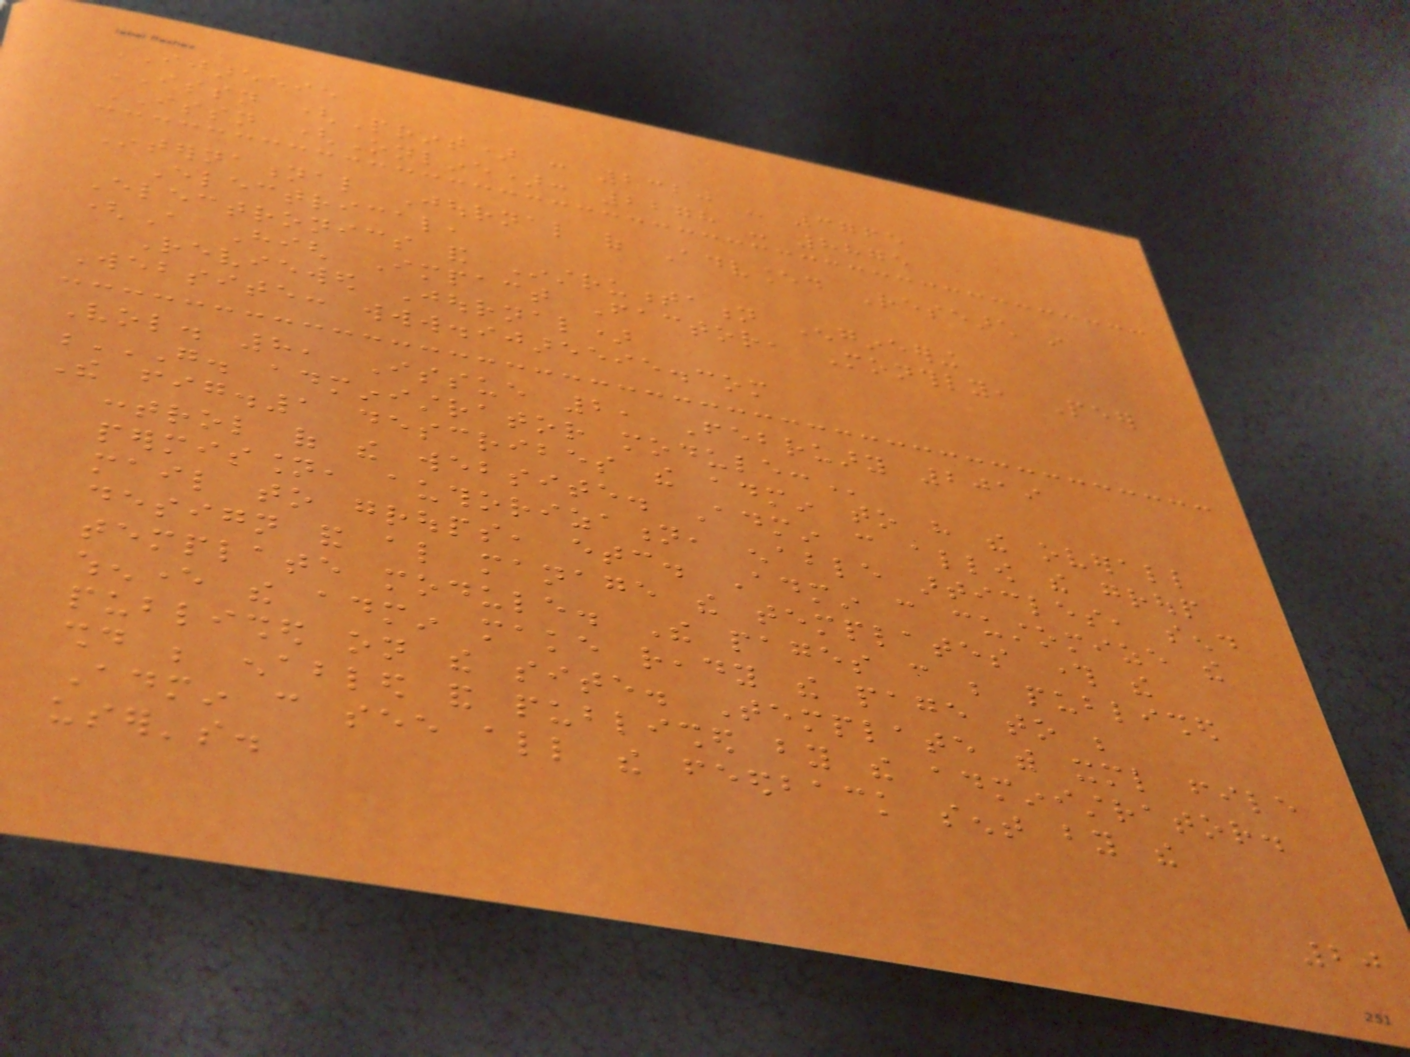IJAREEIE
ISSN (Print) : 2320 - 3765
ISSN (Online): 2278 - 8875
International Journal of Advanced Research in
Electrical,
Electronics and Instrumentation Engineering
(A High Impact Factor, Monthly, Peer
Reviewed Journal)
Website: www.ijareeie.com
Vol. 8, Issue 2, February 2019
G. ADMINISTRATOR MODULE:
The fig.1 describes the admin to have the overall
control of the website. Admin can allow the group
permission, authorization, enable articles, send
mail to groups, etc. Admin can customize the
design and also manage the templates through the
template module. The pages can be published
whenever the admin make ready the page to be
published on the site. Template with xml file
should be enabled and published by the administrator.
Admin can see all the feedback sent by the
user's.
20
